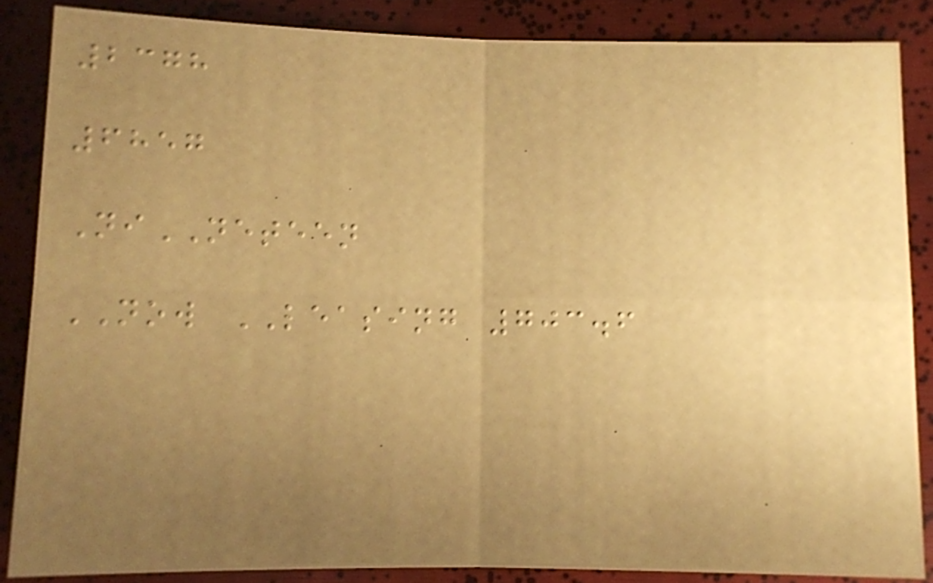2378
6857
NiNETEEN
NOW LEASING 703.6
